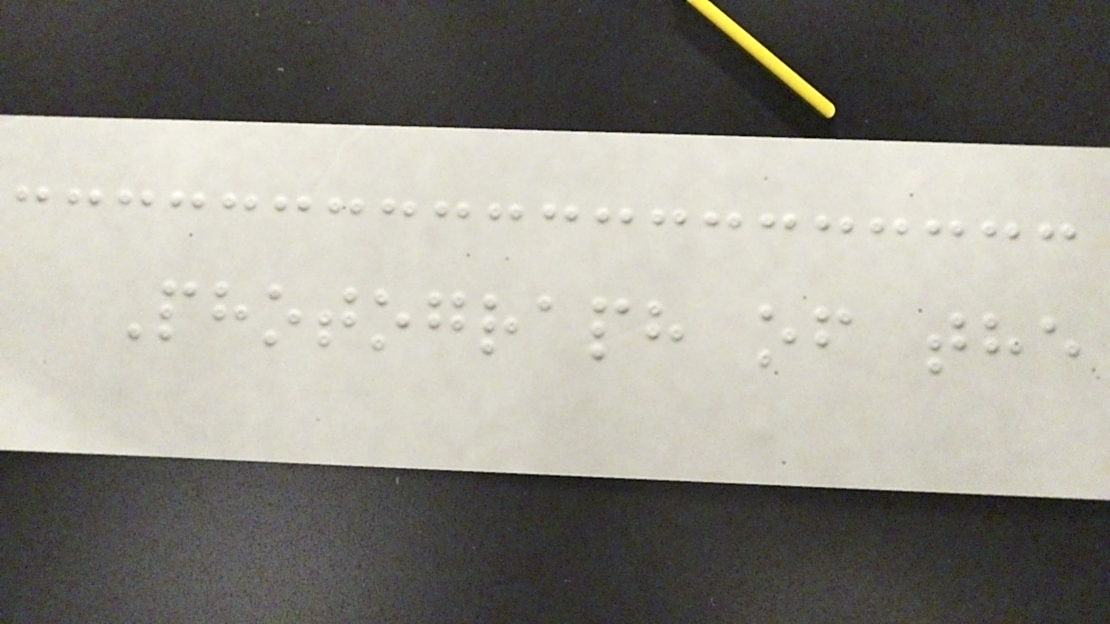Photograph of the
